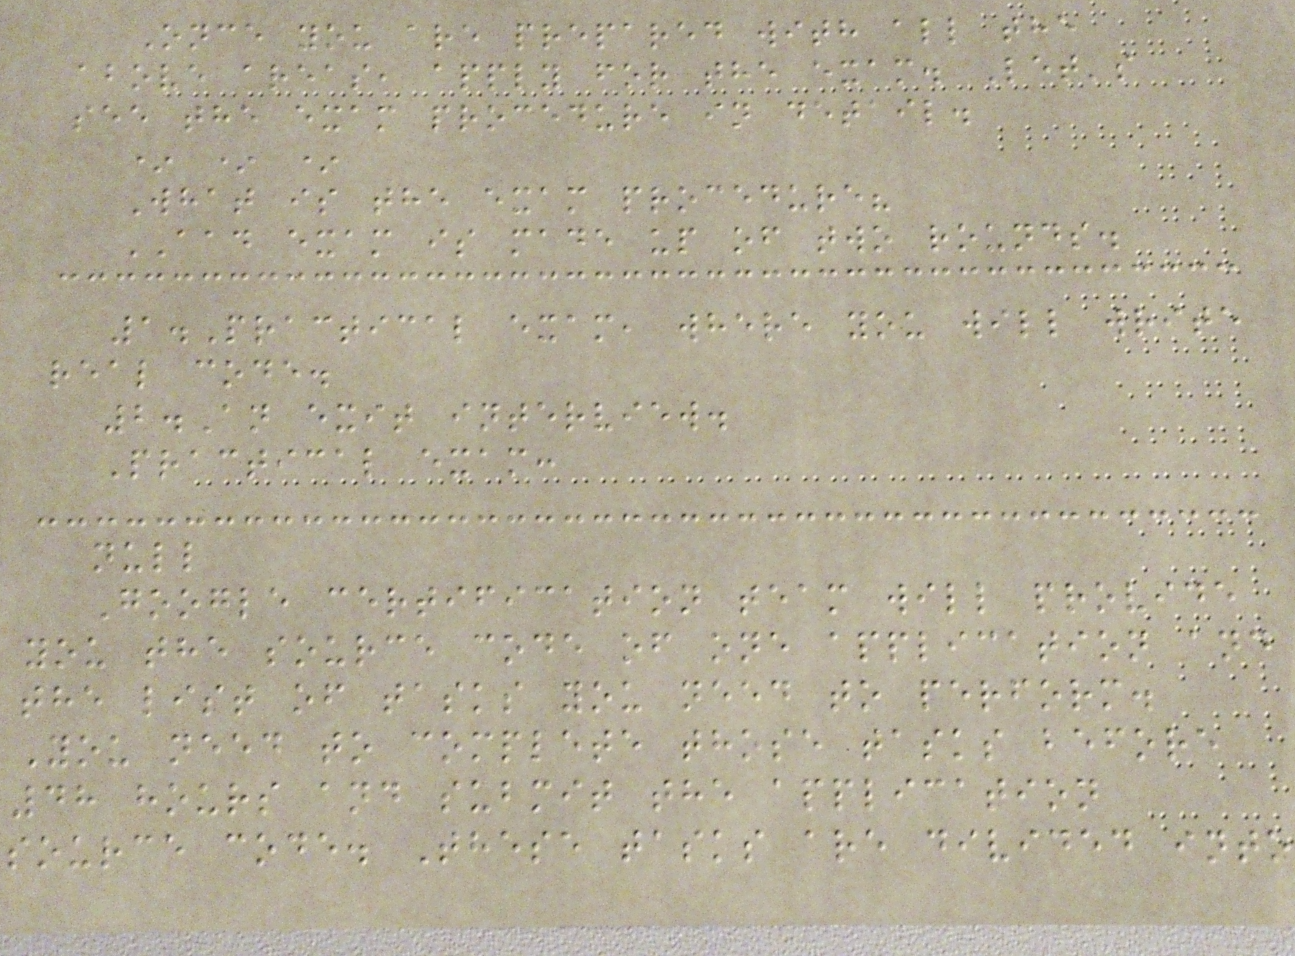Once you are prepared with all the
above areas, apply for the exam. Let's
see the exam procedure in detail.
* * *
What is the exam procedure?
AAD exam is made up of two rounds.
1.Practical exam, where you will write
real code.
2.An exit interview.
Practical exam:
null
Google certification team will provide
you the source code of one application and
the list of tasks you need to perform.
You need to complete those tasks before
48 hours and submit the application
source code. These tasks are divided into
